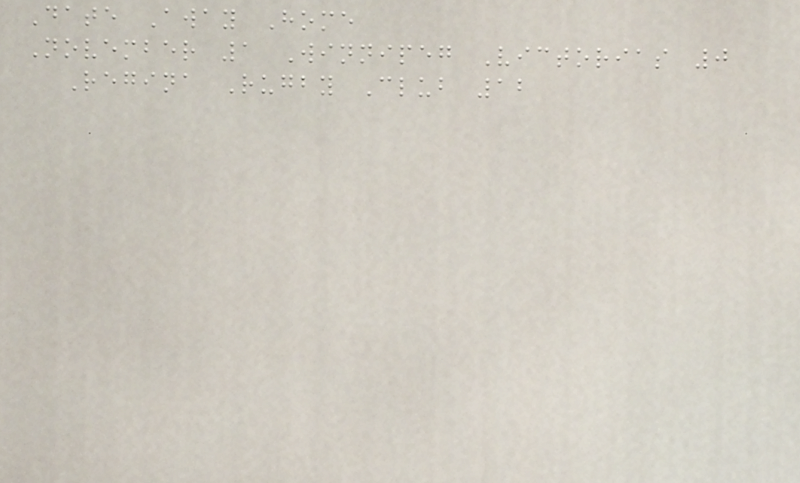Date Away Home
November 1 Winnipeg Victorias 0
Regina Rugby Club 12
